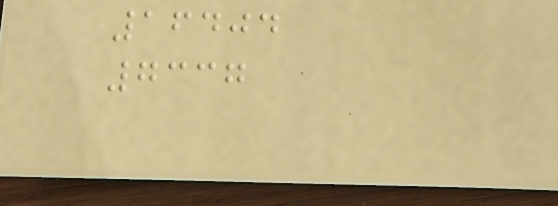16404
7337
